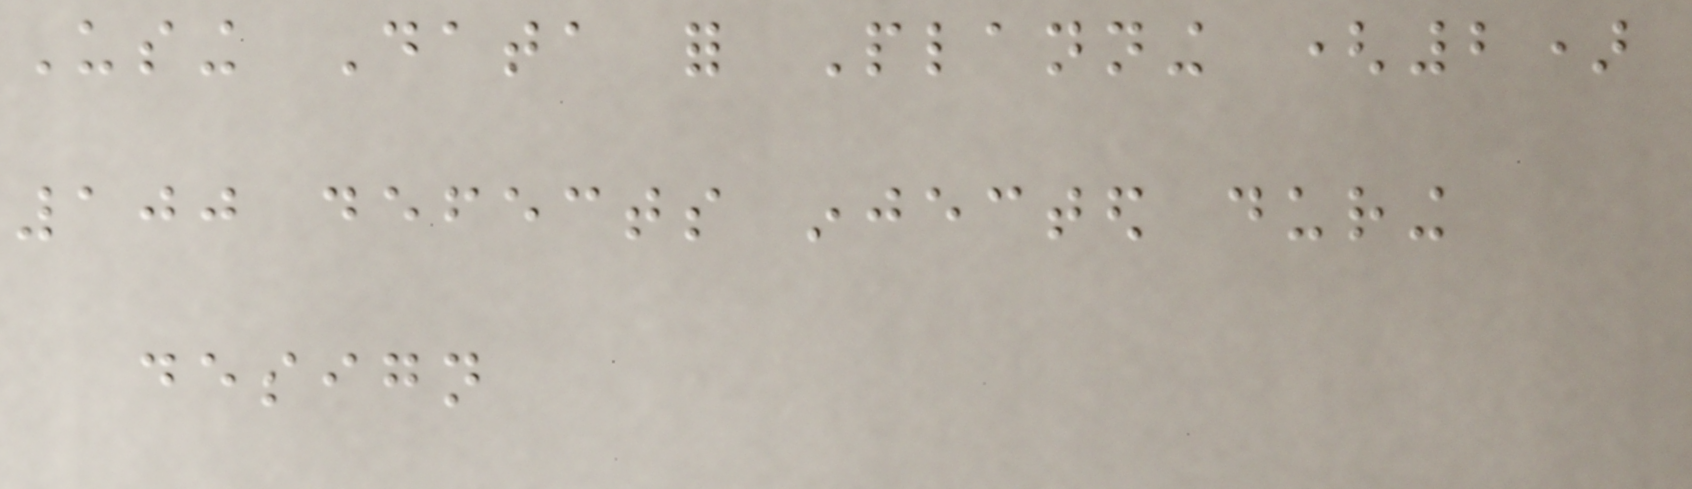Using Data for Planning (2)
100 defects injected during
design
